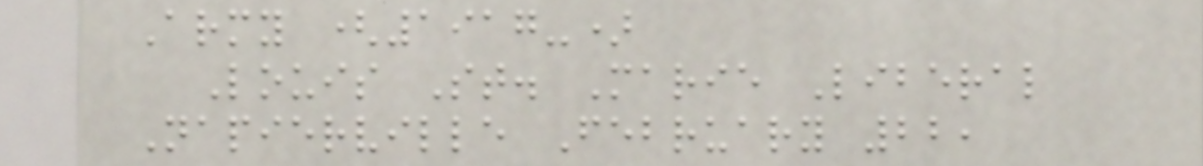Army (1917-)
Louis St. Marie Liberal
Napierville February 22,
